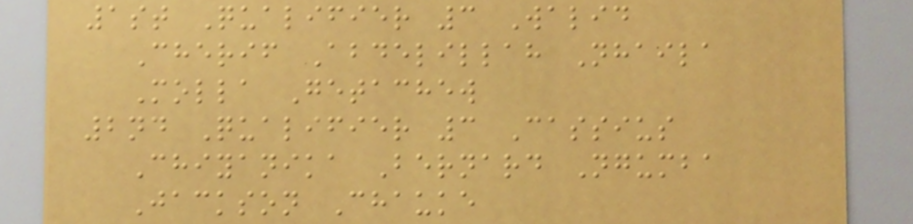1st Qualifier 3 Walid
Cherif Abdelillah Nhaila
Molla Getachew
2nd Qualifier 3 Cassius
Chiyanika Bernard Ngumba
Jackson Chauke
